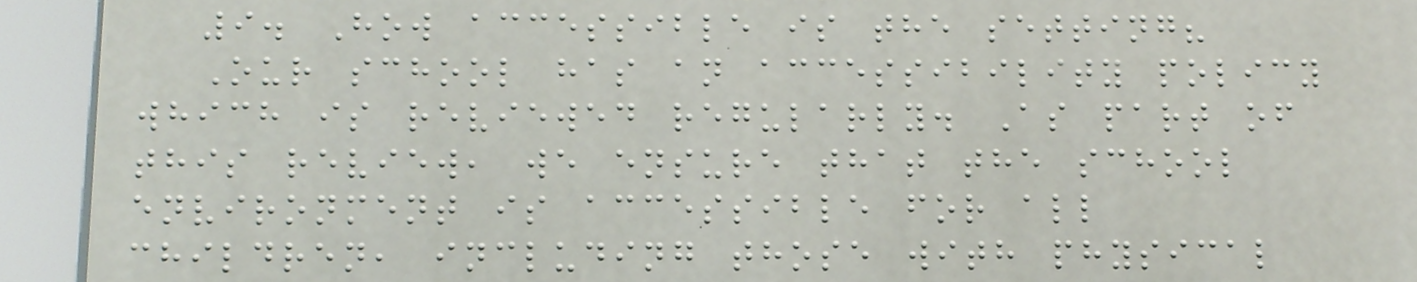9. How accessible is the setting?
Our school has an accessibility policy
which is reviewed regularly. As part of
this review, we ensure that the school
environment is accessible for all
children, including those with physical
